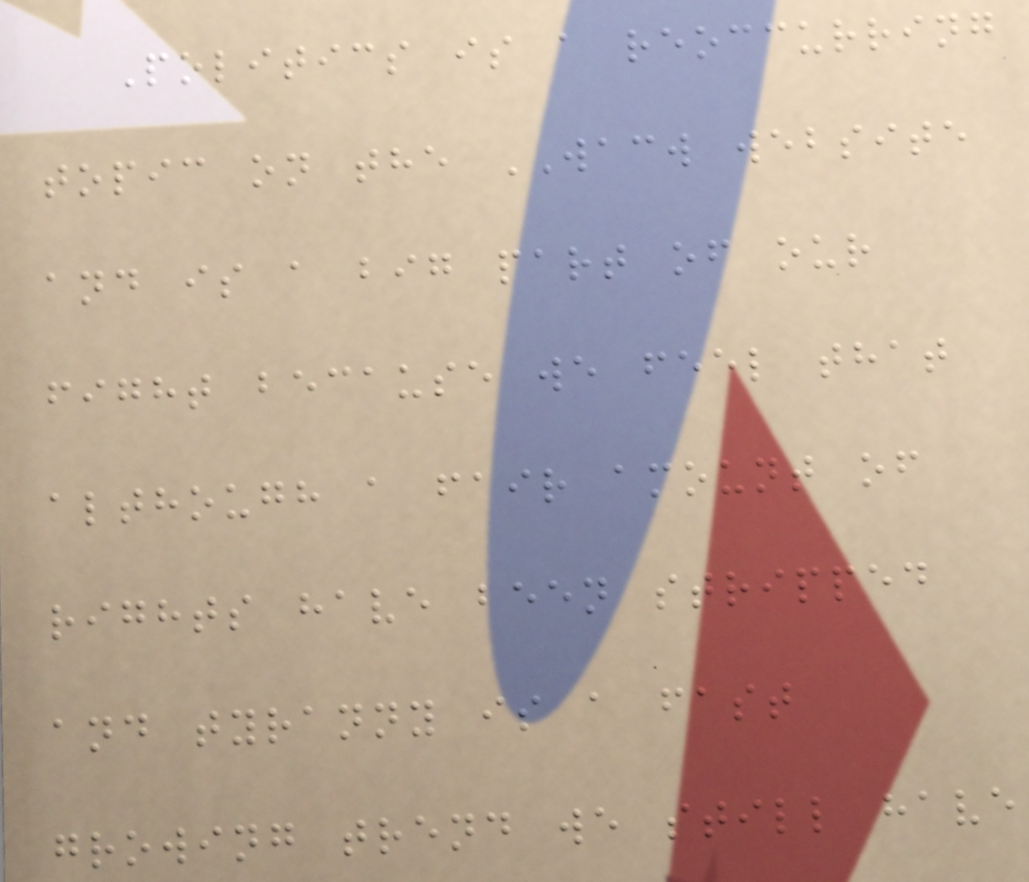Politics is a reoccurring
topic on the WACW website
and is a big part of our
fight because we feel that
although a fair amount of
rights have been stripped
and tyranny is a fast
growing trend we still have
